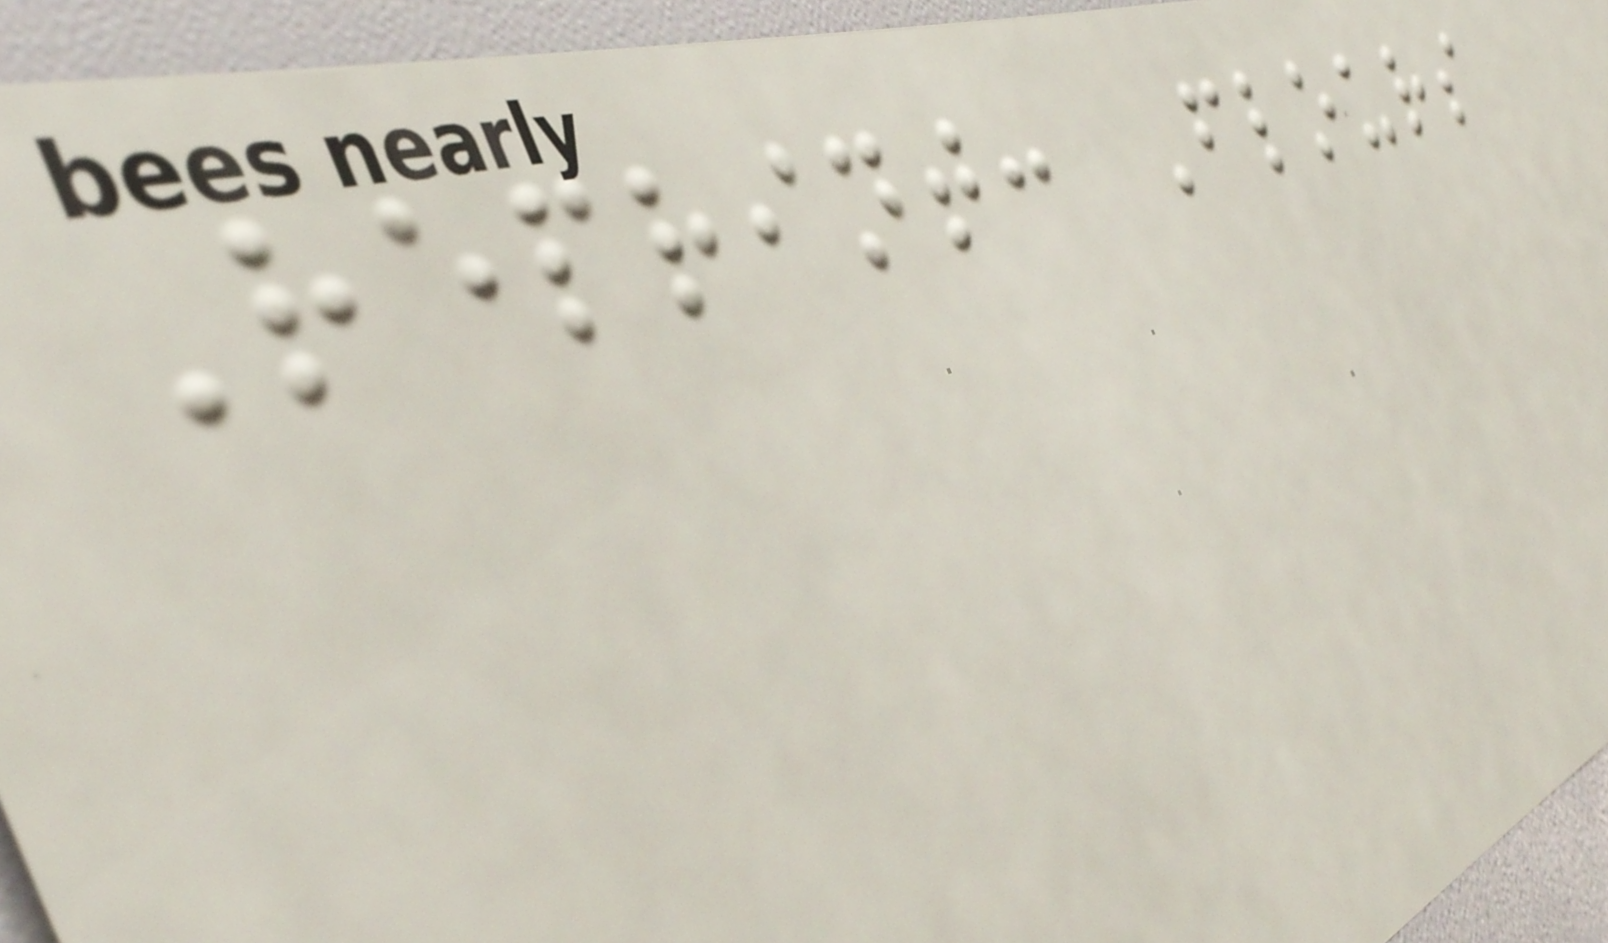Reprint: Flours
